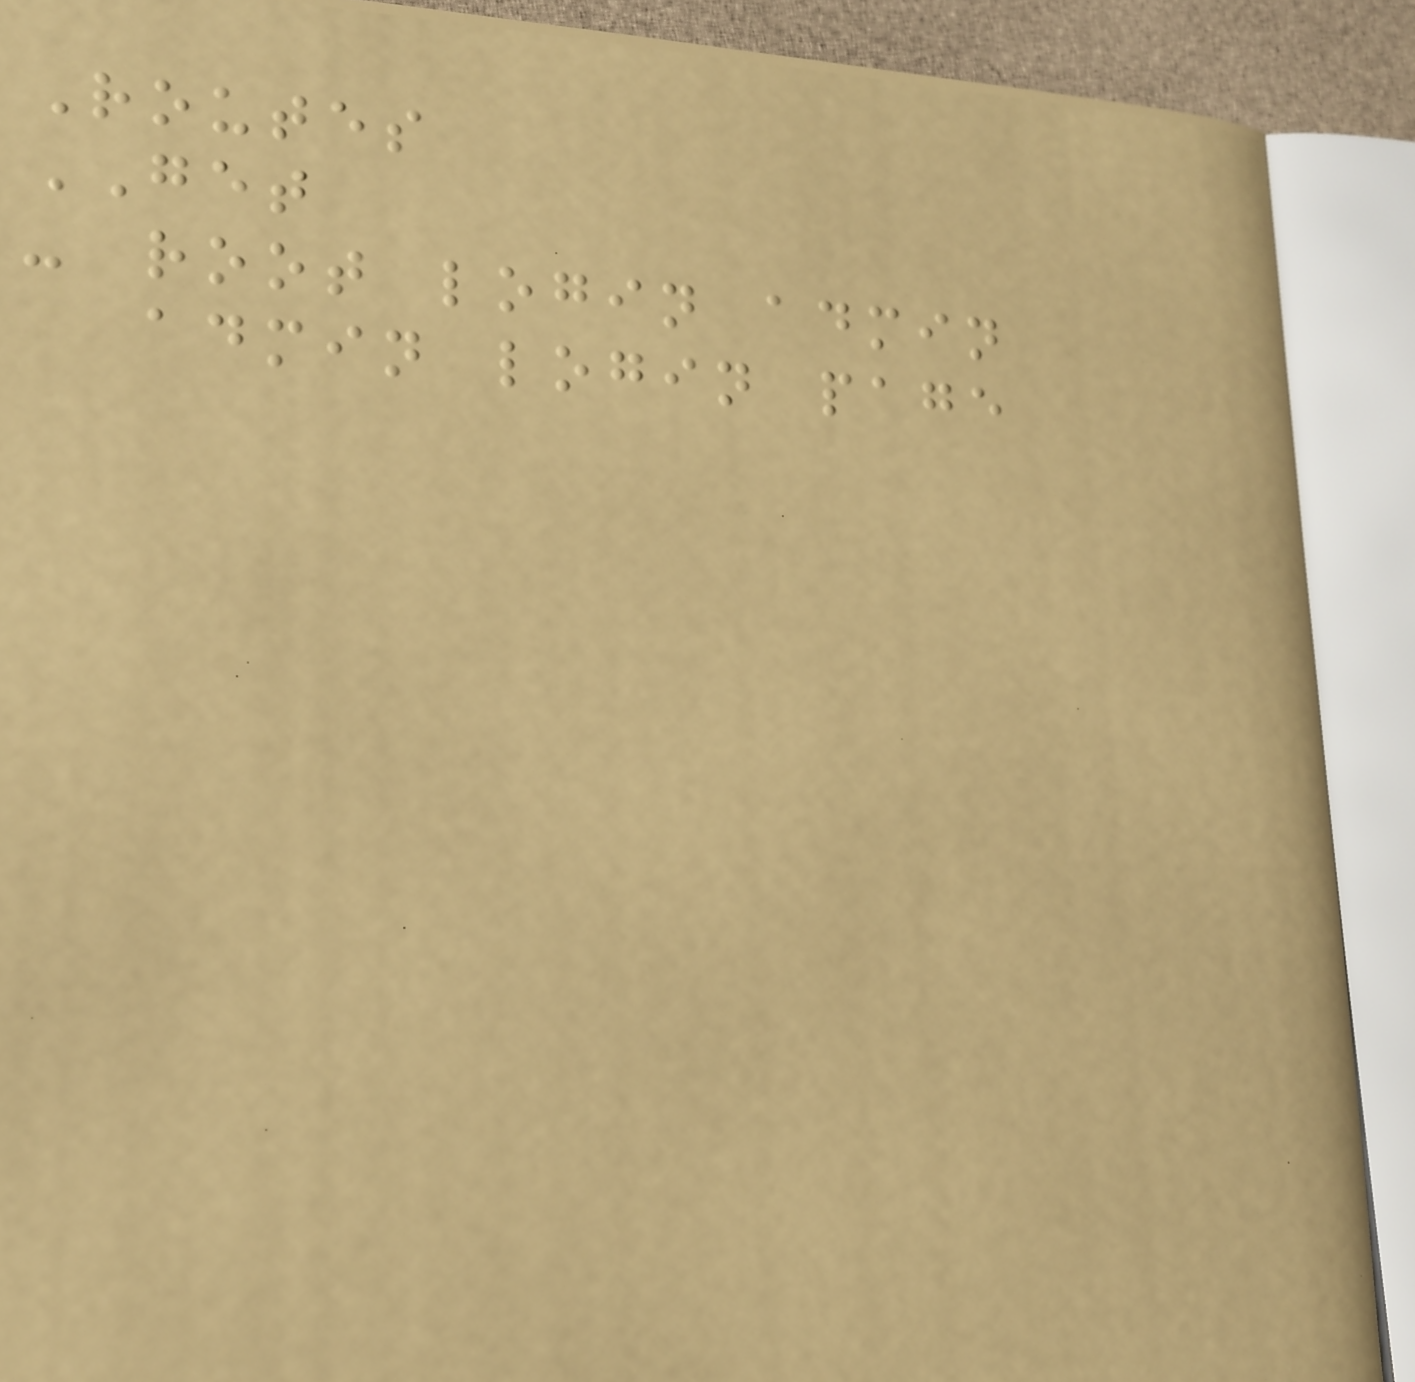Routes
GET
- root login admin
admin login page
